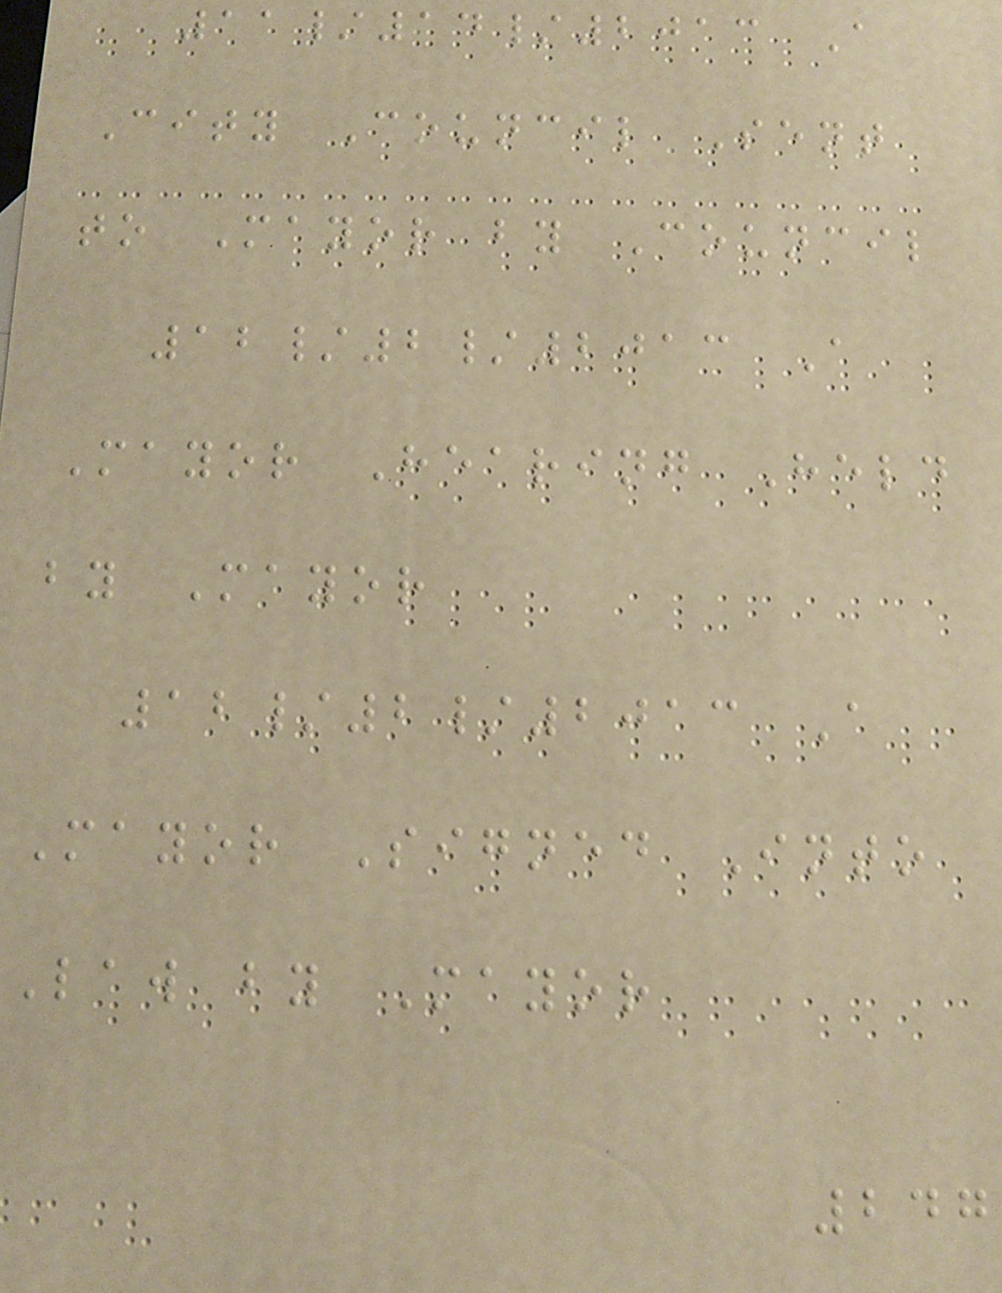11/14/2013 A
City Council Sent
to Mayor by Council
12/2/2013 A
Mayor Hearing Held
by Mayor
12/2/2013 A
Mayor Signed Into
Law by Mayor
247
